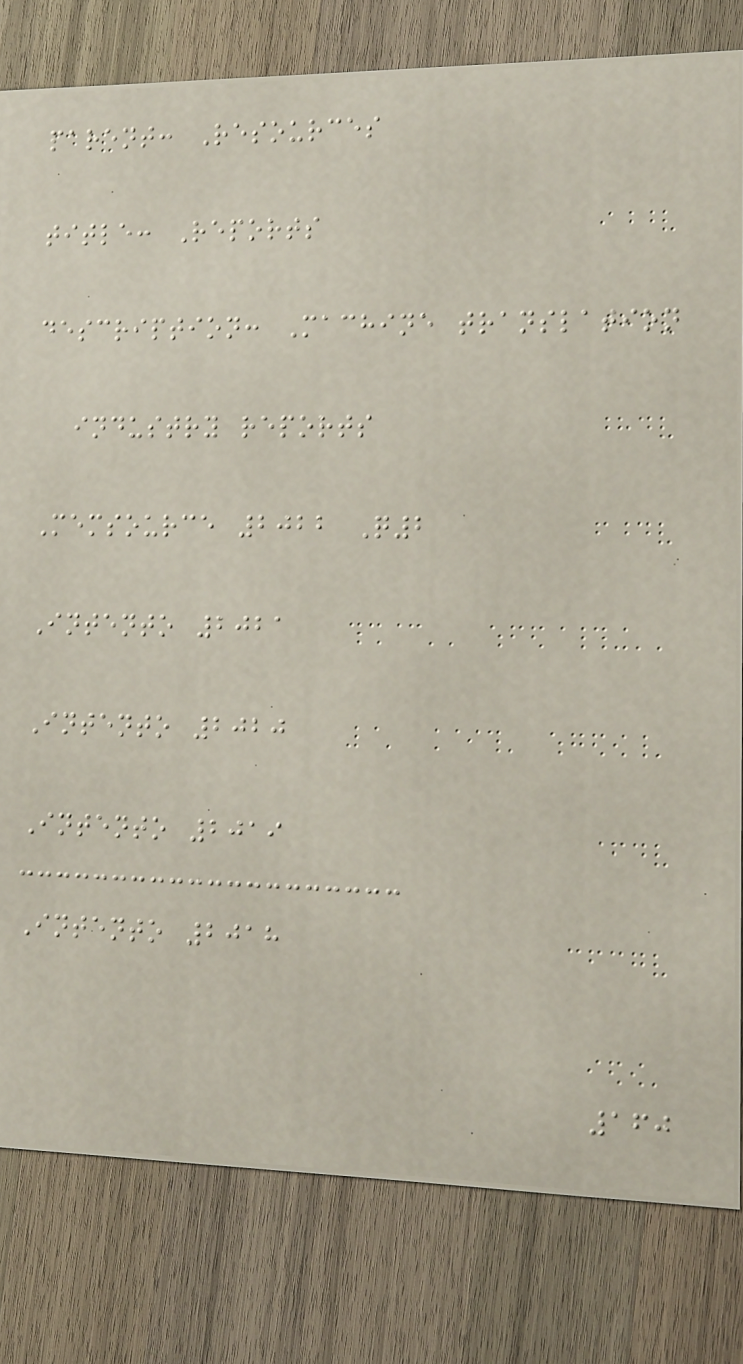parent: Resources
title: Reports
description: Machine translation
industry reports
Memsource 2022 Q2
Intento 2021
Intento 2020
Intento 2019
Intento 2018
160
